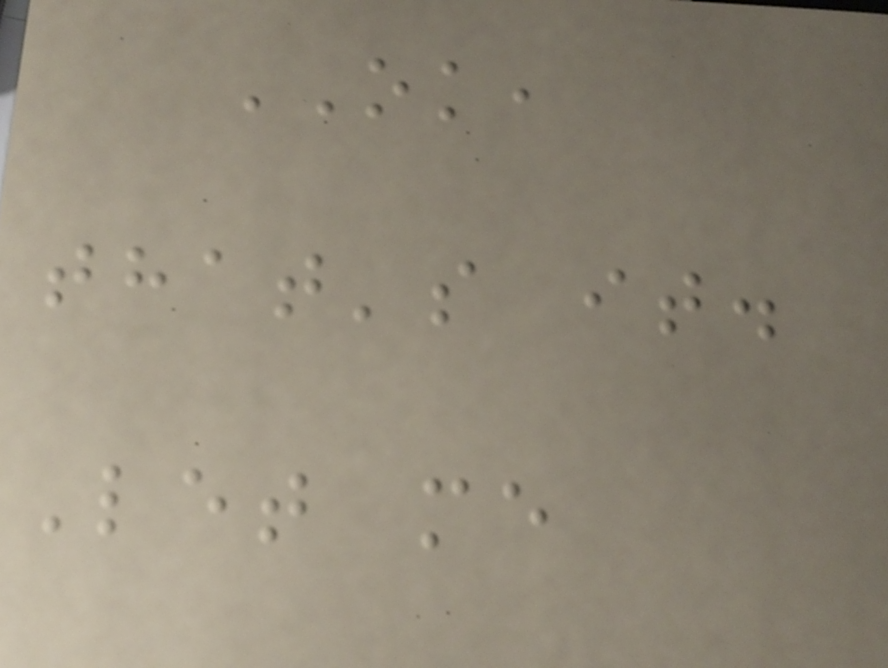OK,
that's it.
Let me
